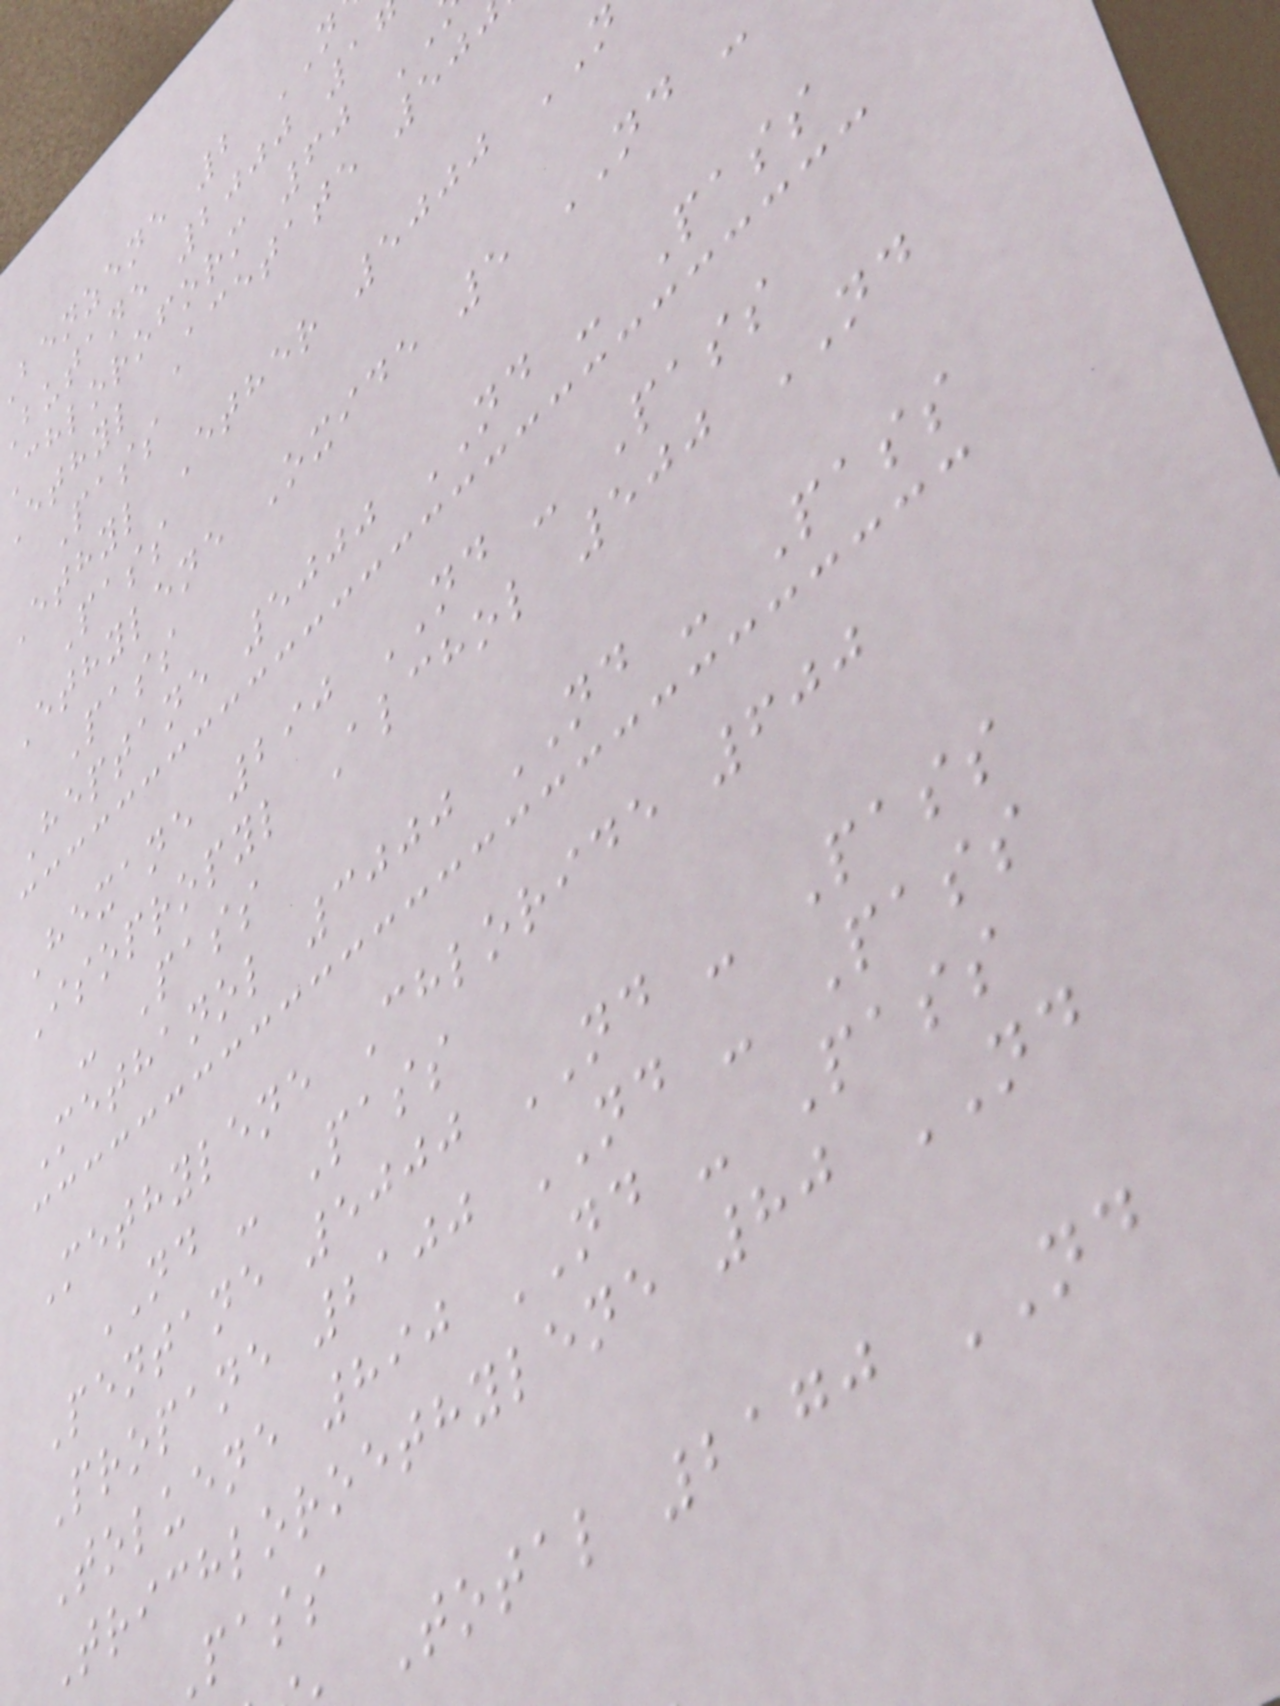benzene 2
butane 2000 1
Chloroform 60
Ethyl Acetate 50
Pass
Ethyl Ether 5000
Pass
Ethylene Oxide 5 ND -
Pass
Heptane 5000 ND - Pass
Hexane 290 ND - Pass
Isopropyl Alchol 500 ND
- Pass
Methanol 3000 ND - Pass
Methylene Chloride 600
ND - Pass
Pentane 5000 ND - Pass
Propane 2100 ND - Pass
Toluene 890 ND - Pass
Trichloroethylene 80 ND
Pass
Total 2170 ND
